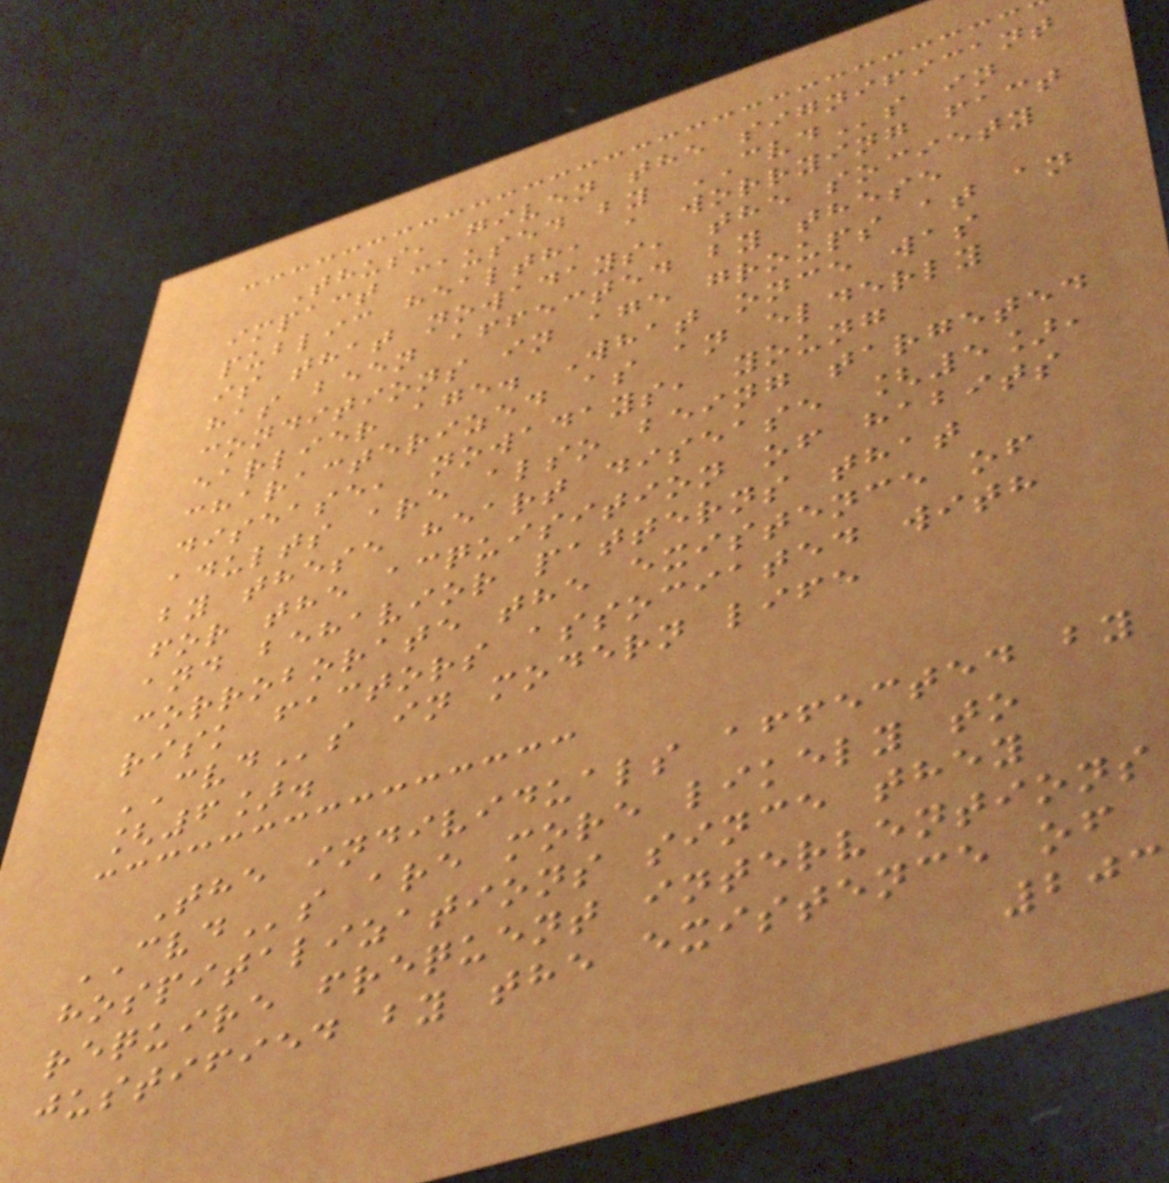Thus, given the significant
impact caused by CVDs in
public health, a worrying fact
is that nowadays, the society
has been affected by these
conditions in age groups at an
earlier age. What once was
characterized as an elderly
disease, nowadays, young
adults are also being targeted
by these heart disease [5],
for the acquisition of habits
and behavior patterns that
corroborate the existence of
risk factors associated with
CVDs in modern life
[6].
The individuals affected by
CVDs are more likely to
hospitalizations since they
require frequent interventions
justified by the existence of
203
